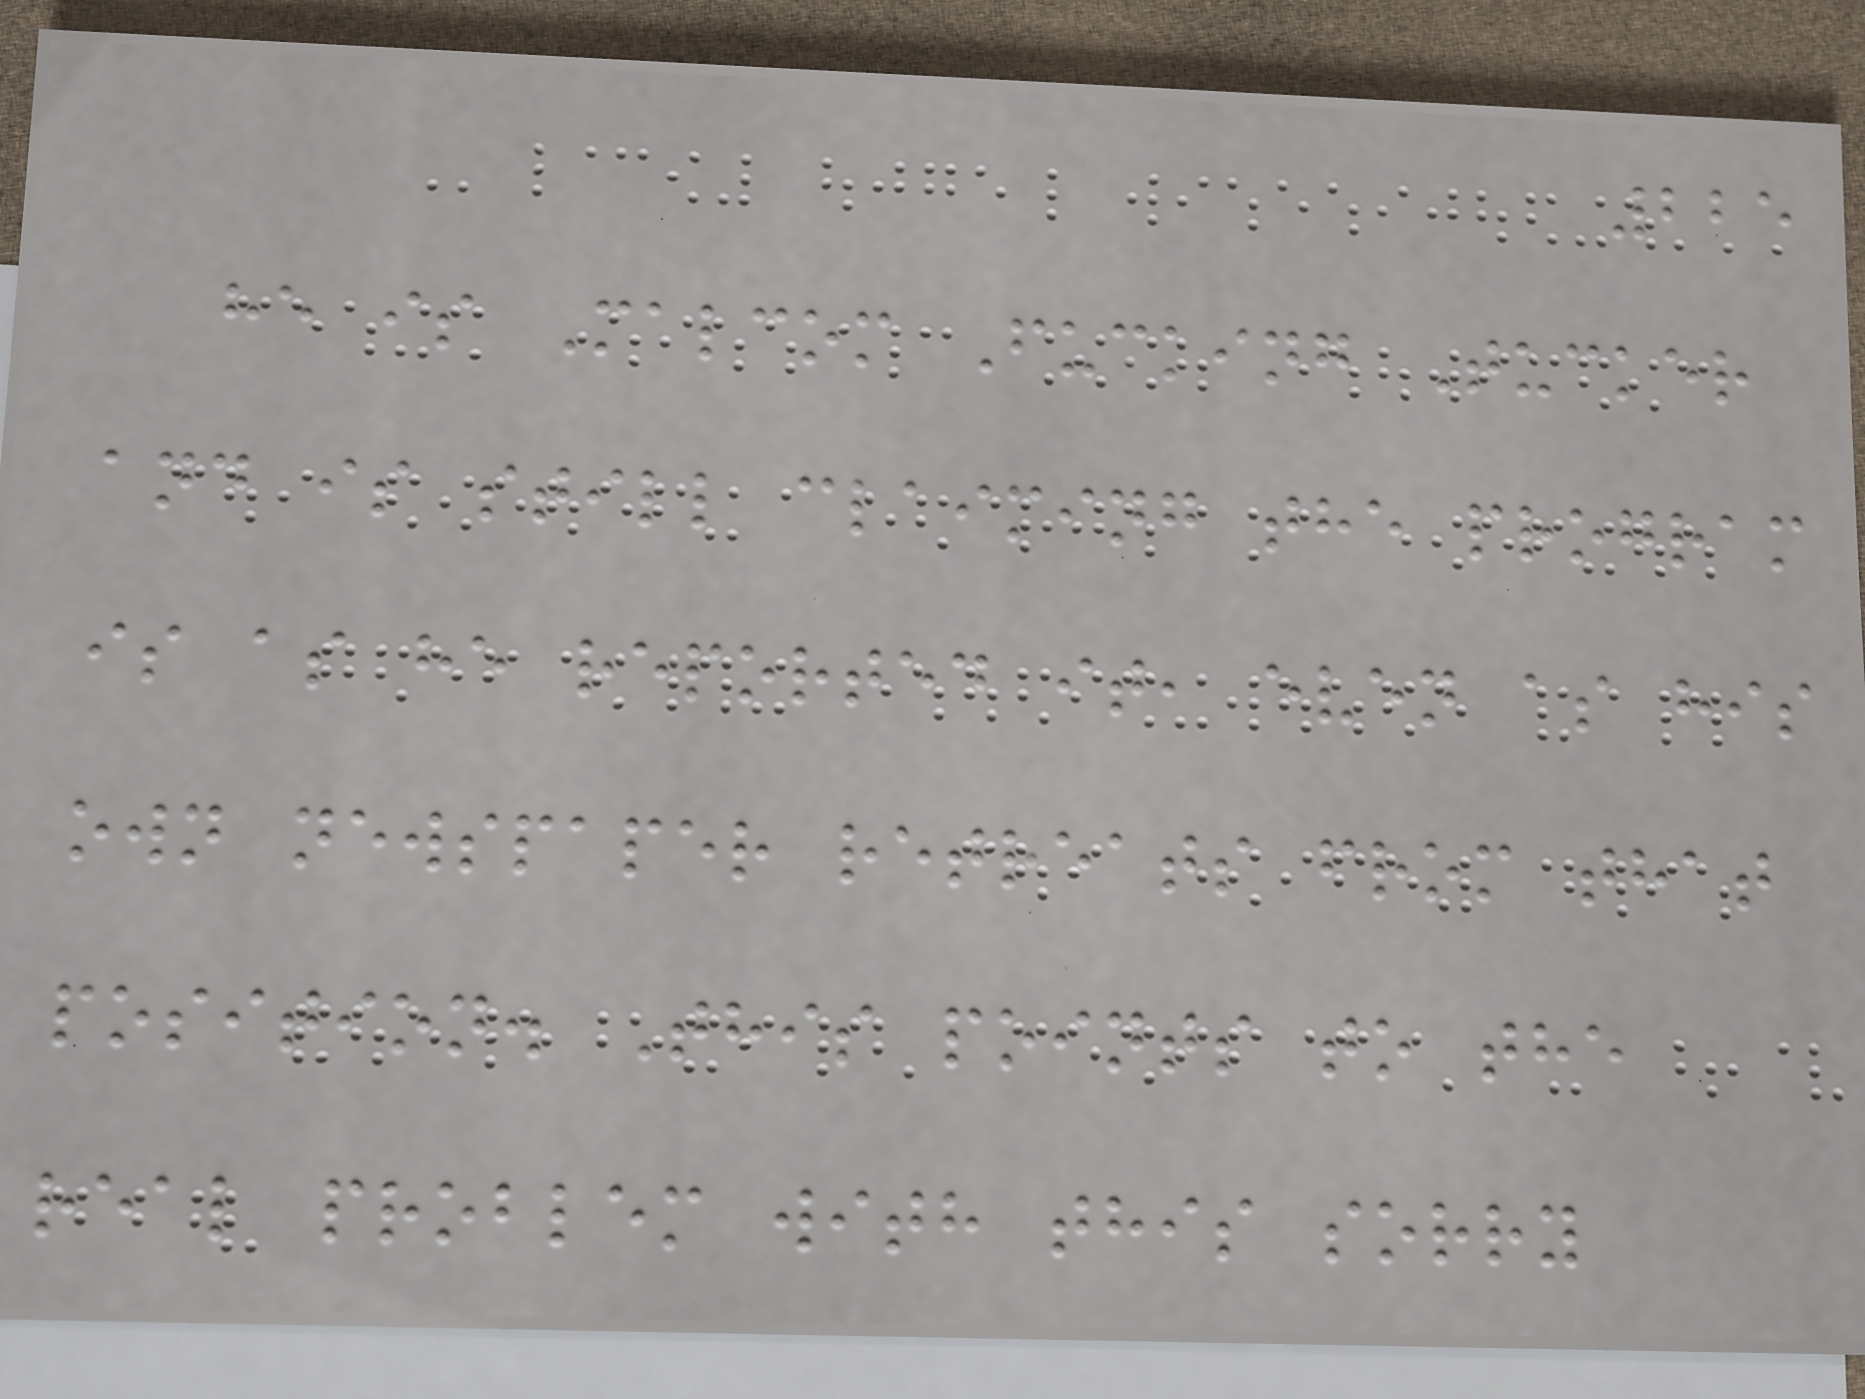225
he is Malcom Fucking Tucker
and is still claiming the program
is as he reported it, even as his
own newspaper retreats from that
position. This points to the
real problem with this sorry
